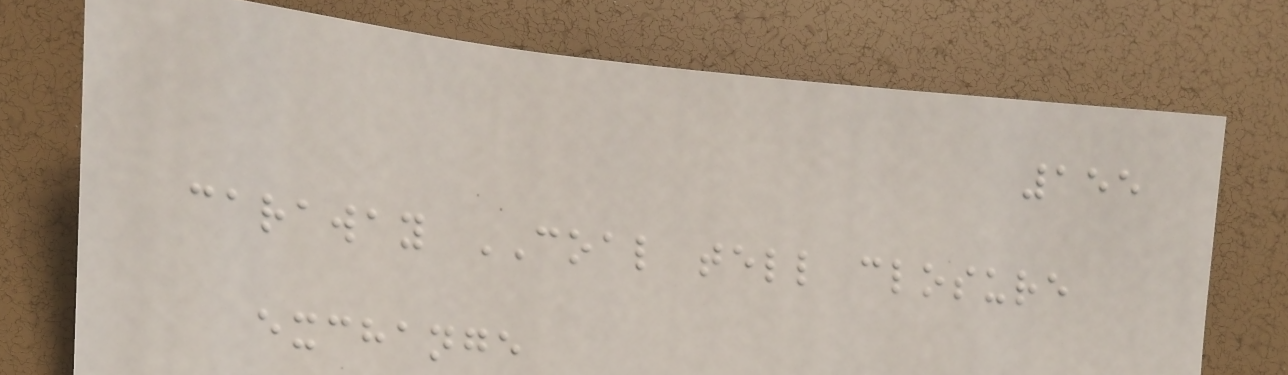155
caraway COAL tell closure
exchange
